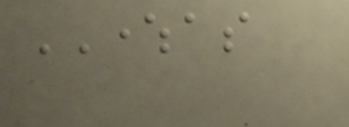WHEREAS
